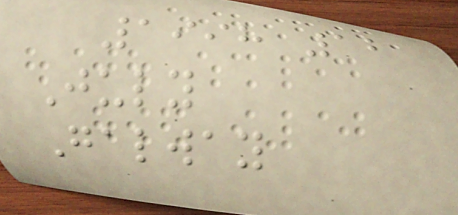1998 12
July
Galway
